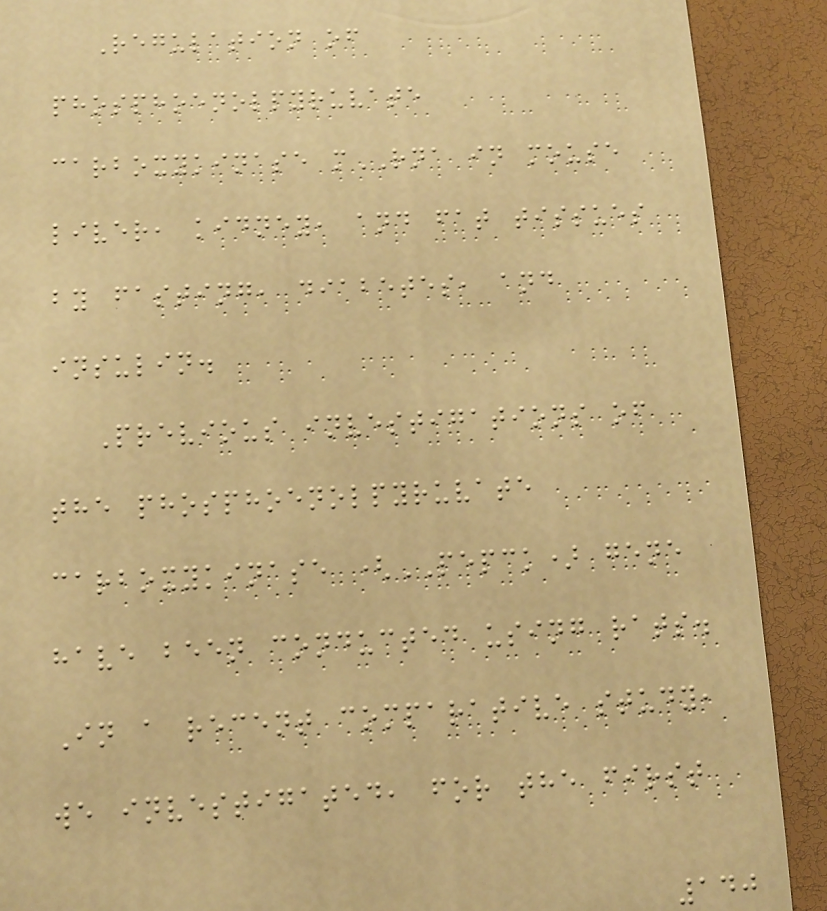Regulation of
phosphoenolpyruvate
carboxykinase mRNA in mouse
liver, kidney, and fat tissues
by fasting, diabetes, and
insulin.
Previous investigations of
the phosphoenolpyruvate
carboxykinase (PEPCK) gene
have been conducted using rats.
In a recent comparative study,
we investigated, for the first
140
